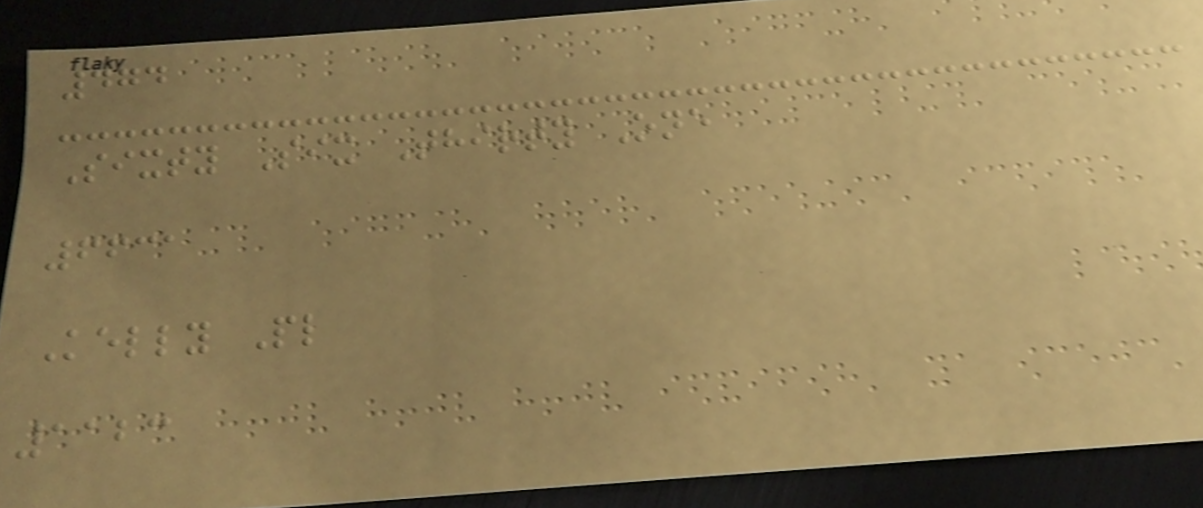474
Sixty Six Thirty One
6631
Kelly Pl
1123
